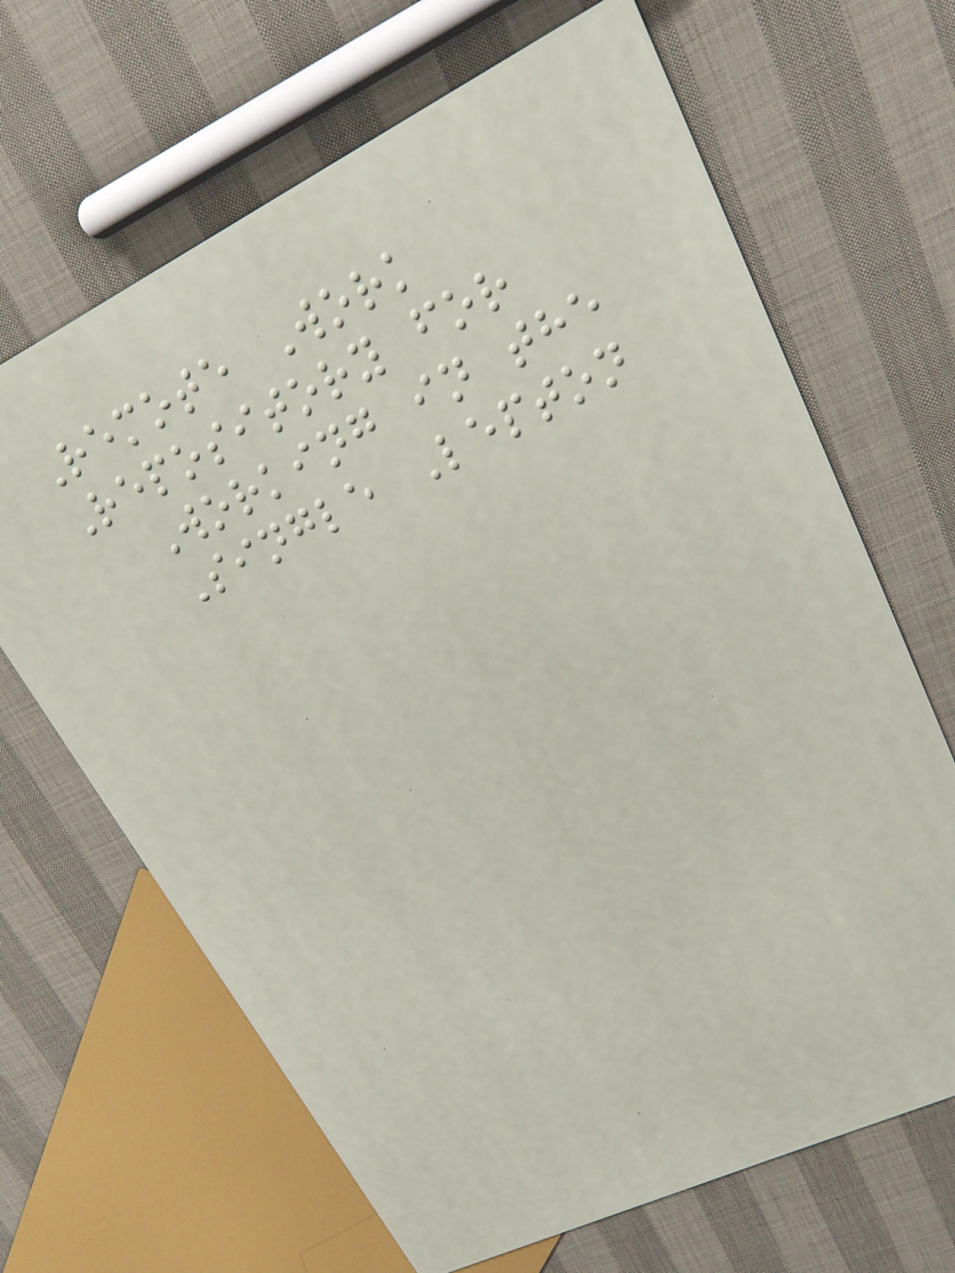Remote Work
Repository for
Working in the
Single Lepton
